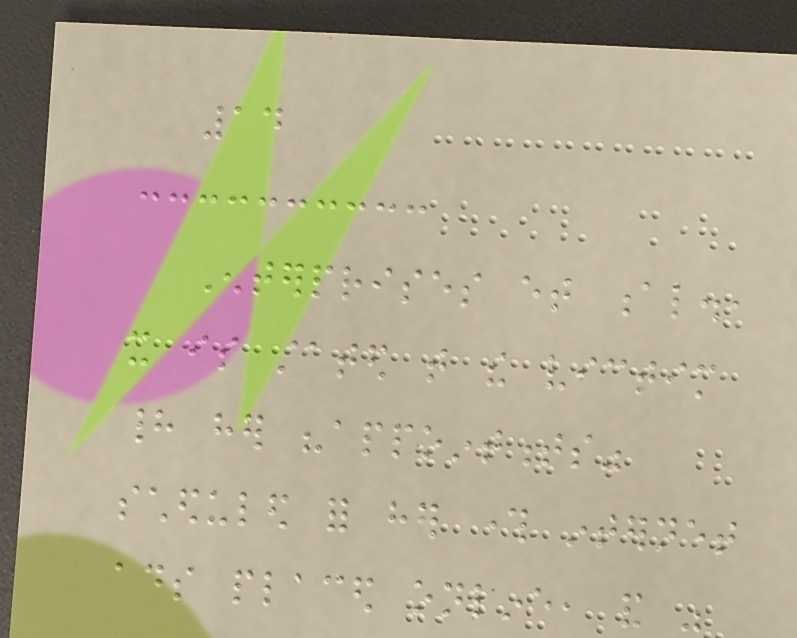14
Enterprises et al.,
it is stated that the victim
had her "appointments"
scheduled for her through internet
ads placed online, and was
